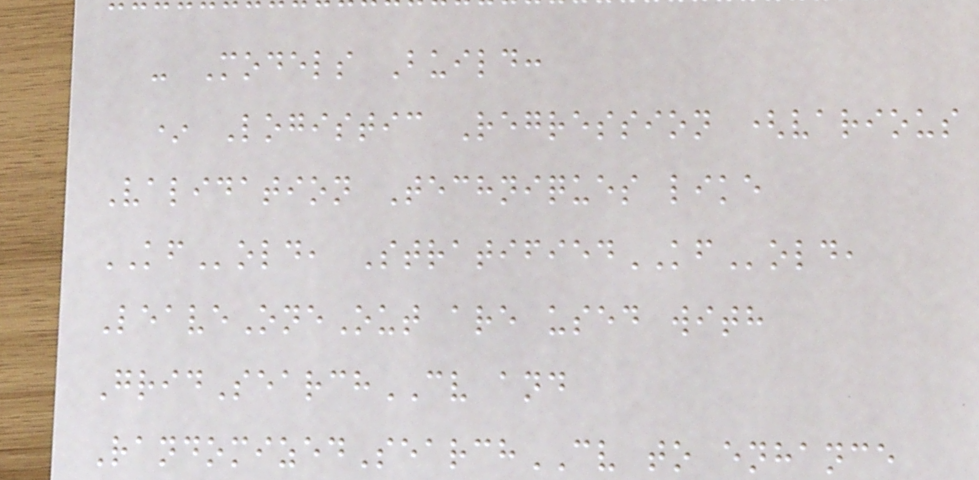- Models Build:
* Logistic Regression (various
Validation Techniques like
KFold, StratifiedKFold,
LeaveOneOut are used with
GridSearchCV and
RandomizedSearchCV to enhance
